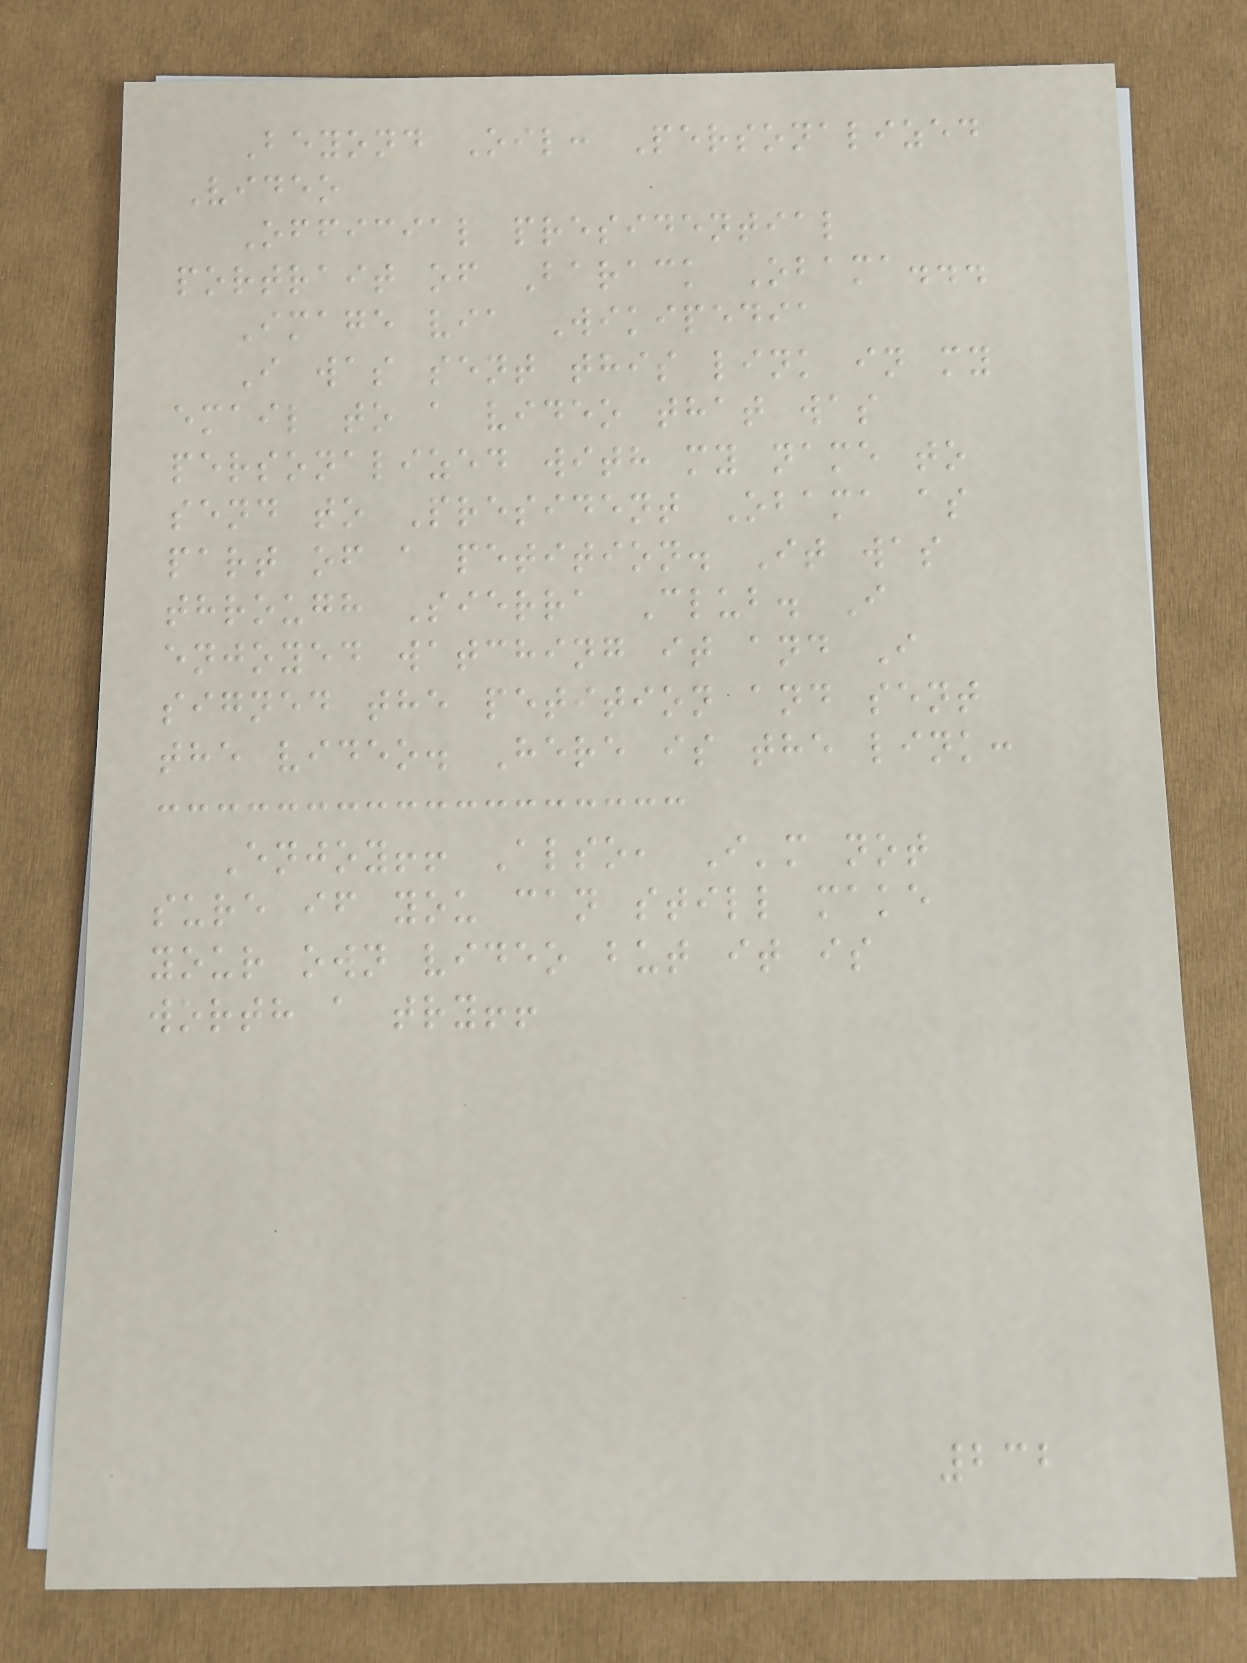Beyond Oil: Personalized
Video
Official presidential
portrait of Barack Obama...
Image via Wikipedia
I was sent this link in my
email to a video that was
personalized with my name to
send to President Obama as
part of a petition. It was
through Sierra Club. I
enjoyed watching it and I
signed the petition and sent
the video. Here is the link:
Enjoy!! Also, I'm not
sure if you can still make
your own video but it is
worth a try!!
232
